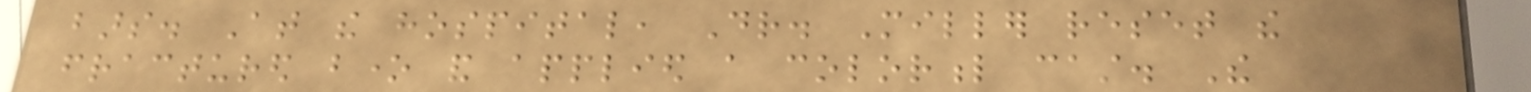bars. At the hospital, Dr. Miller reset the
fractured bone and applied a colorful cast. The
